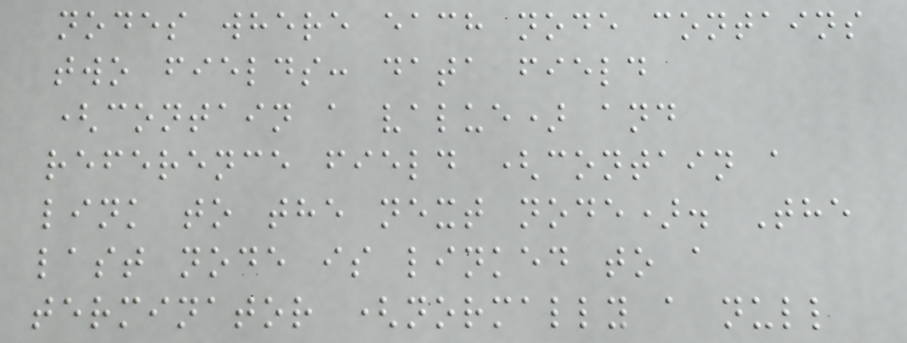nodes where each node contains
two fields: data field
(contain a value) and
reference field (contain a
link to the next node). The
last node is linked to a
terminator (normally a null
